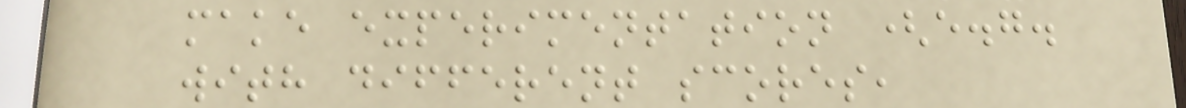make experimentation (e.g.
with different scores,
